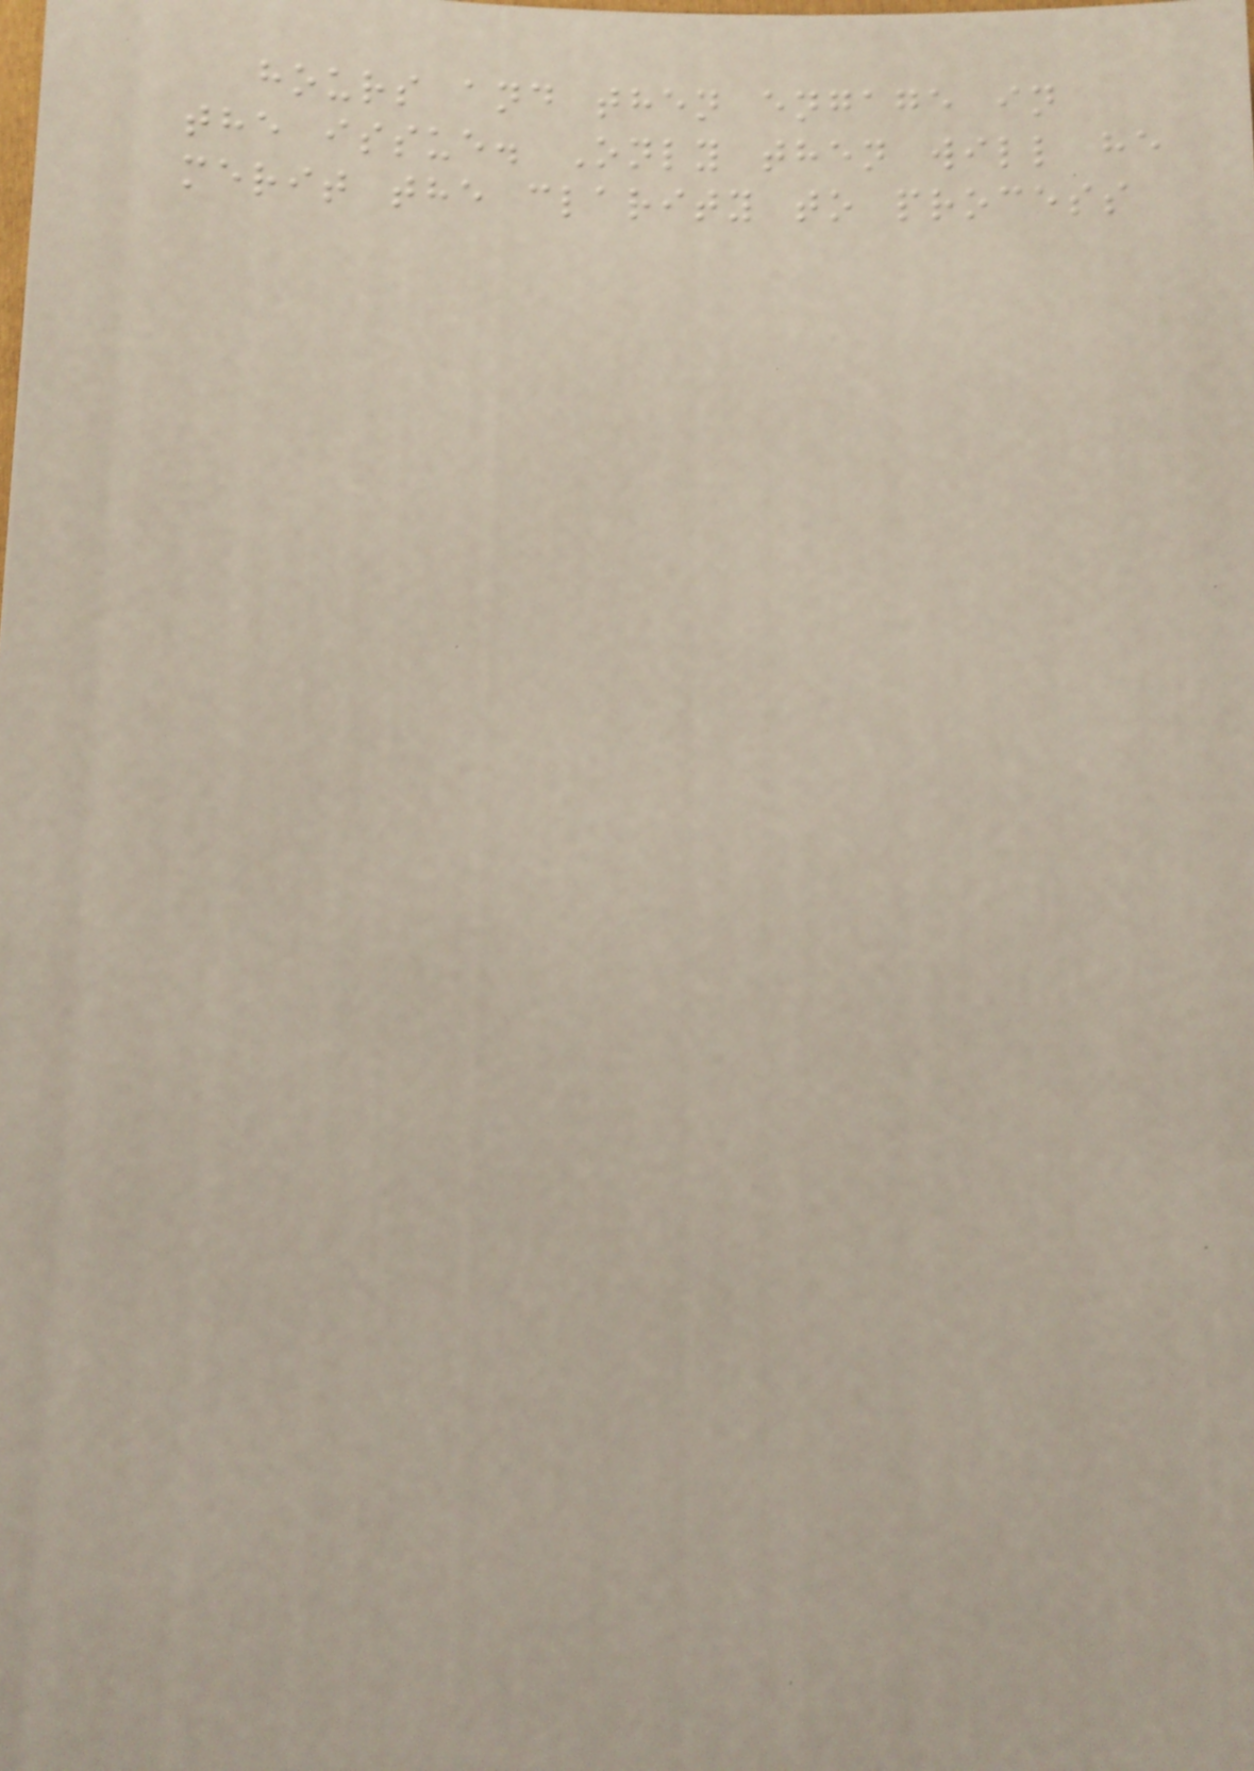hours and then engage in
the issue. Only then will he
merit the clarity to process
